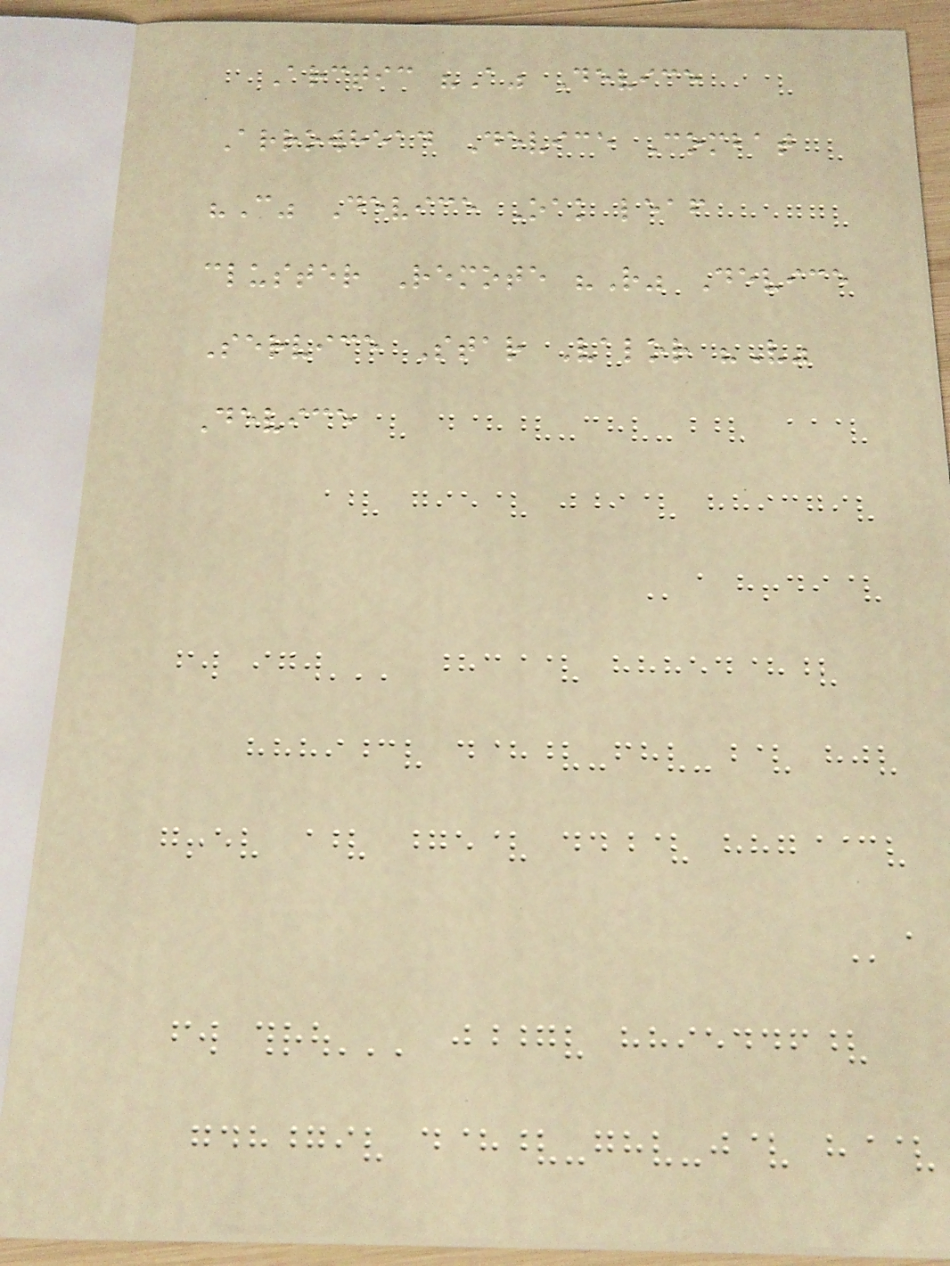Arctic "A" Device
Arrowhead Device Combat
"C" Device Oak leaf
cluster Remote "R" Device
Service Star Valor "V"
Device
